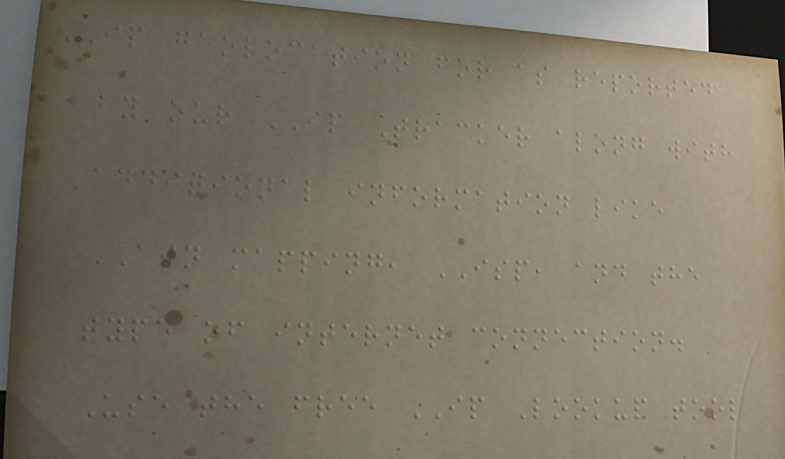IP geolocation for as reported
by our IP Tracker along with
additional information like
ASN mapping, ISP, and the
type of internet connection.
Use the free IP Lookup tool
